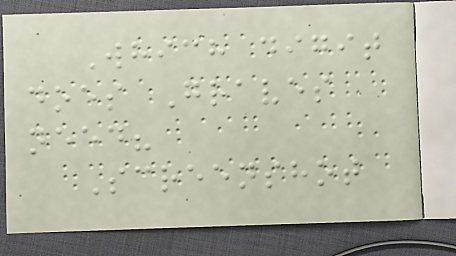Which digit
does Graves
need?
Screenshot
